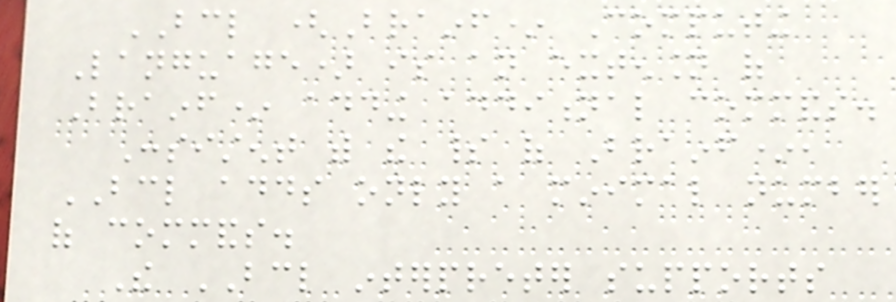BCL (Brainf* Computing
Language) is an extension of
Brainf* adding additional commands.
Consistent with the spirit of Brainf*,
BCL adds only a minimal number
of commands.
The BCL interpreter supports
